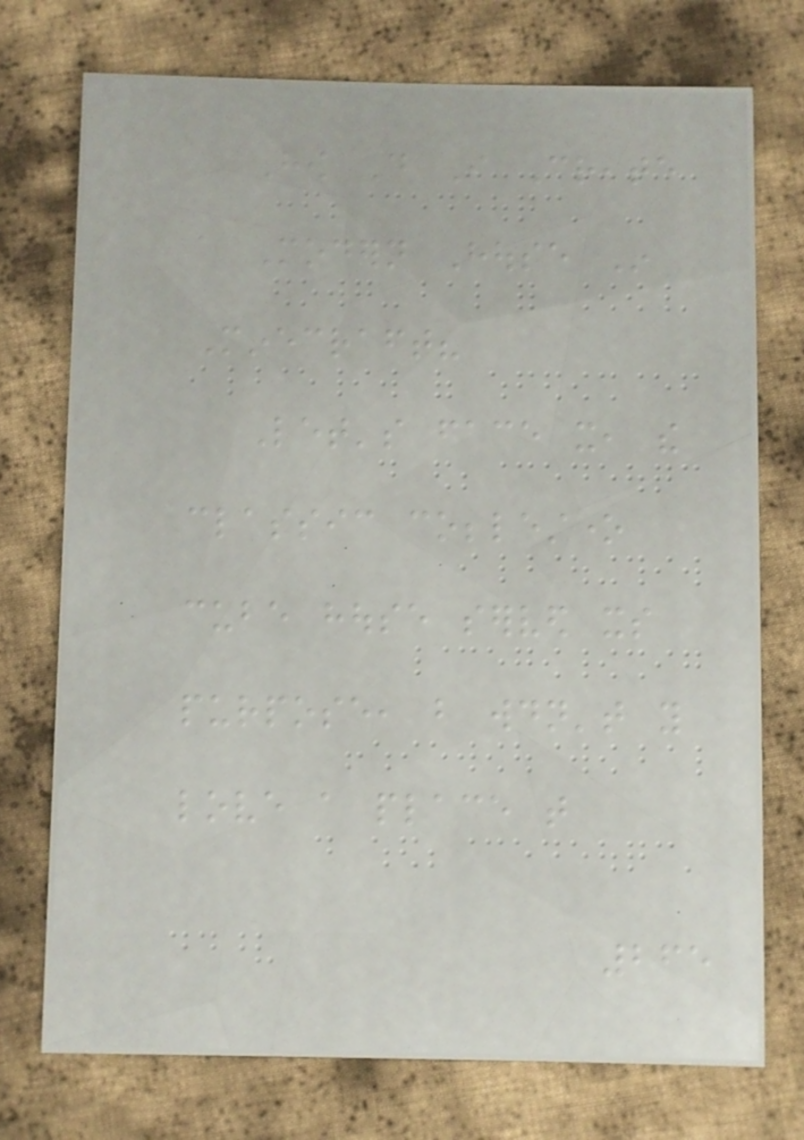How Do I Create
a Modern House In
Minecraft?
Let's face it, the
classic cobblestone
cube house served its
purpose, but wouldn't you
love a place that
265
